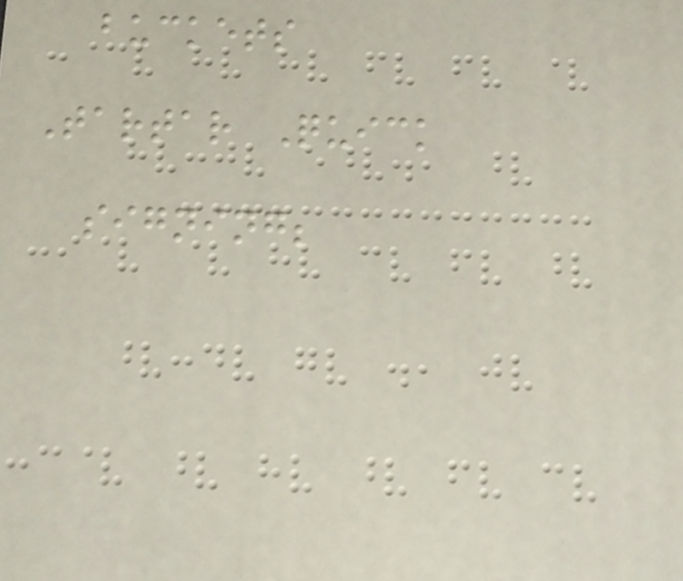buckets
Tartar Quick
signing;
